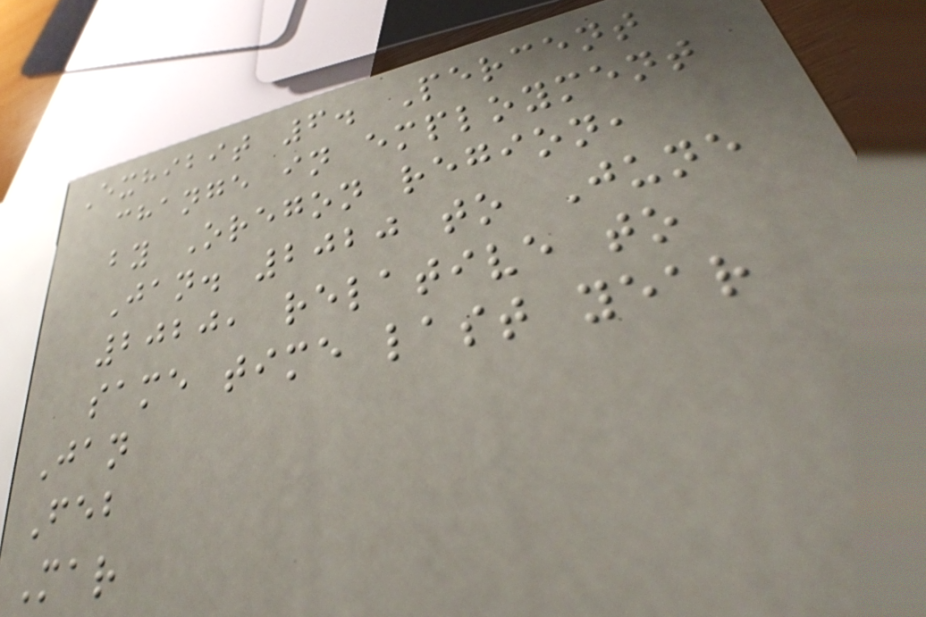Exhibit 6. Percent
change in employment
by Oregon region,
Jan. 2020 to June
2020, relative to
same time last year
Jan
Feb
Mar
